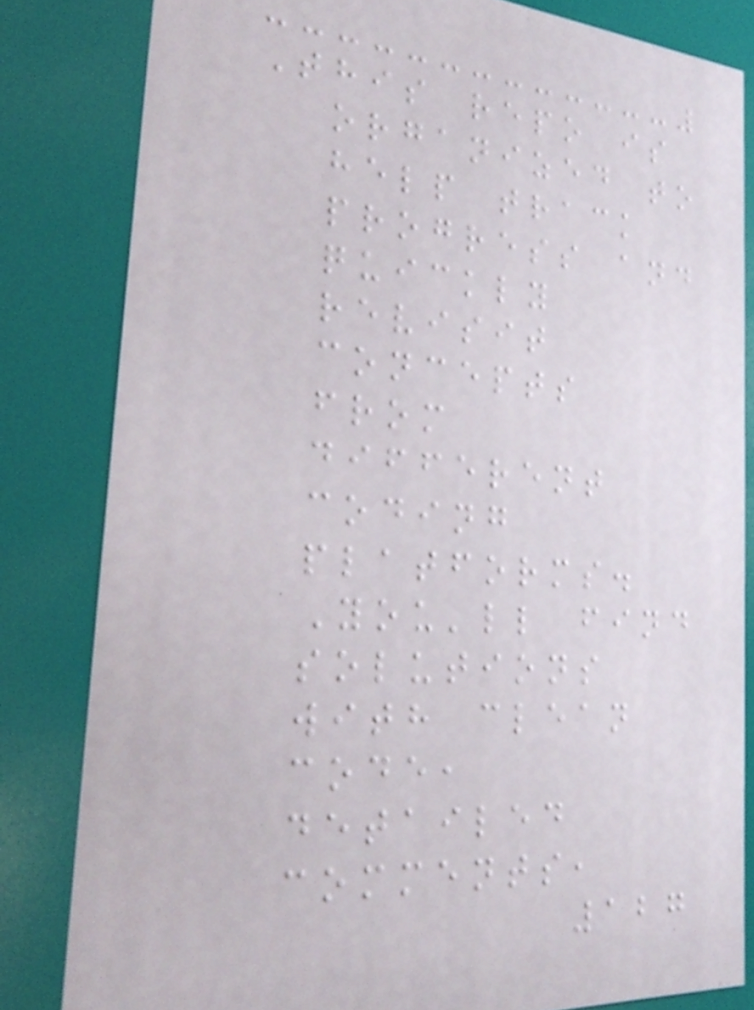This repo is
organized to
help track
progress and
quickly
revisit
concepts
from
different
coding
platforms.
You'll find
solutions
with clean
code,
detailed
comments,
127
